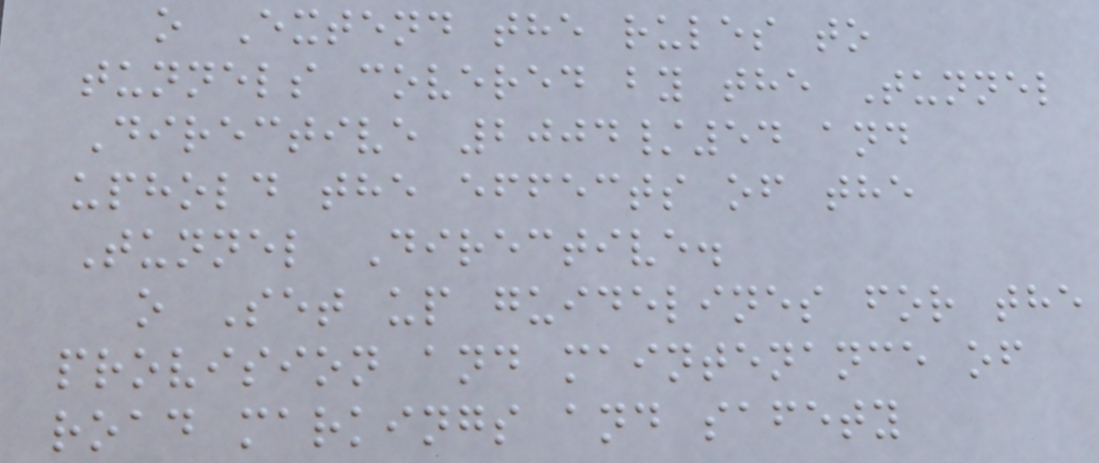o Extend the rules to
tunnels covered by the Tunnel
Directive 2004/54 and
uphold the effects of the
Tunnel Directive.
o Set up guidelines for the
provision and maintenance of
road markings and safety
